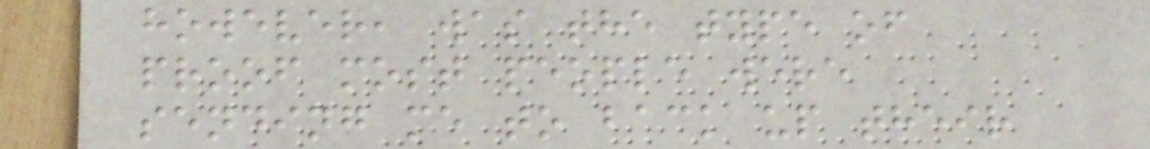however, was the type of
proof most people were
sending me to back up their
